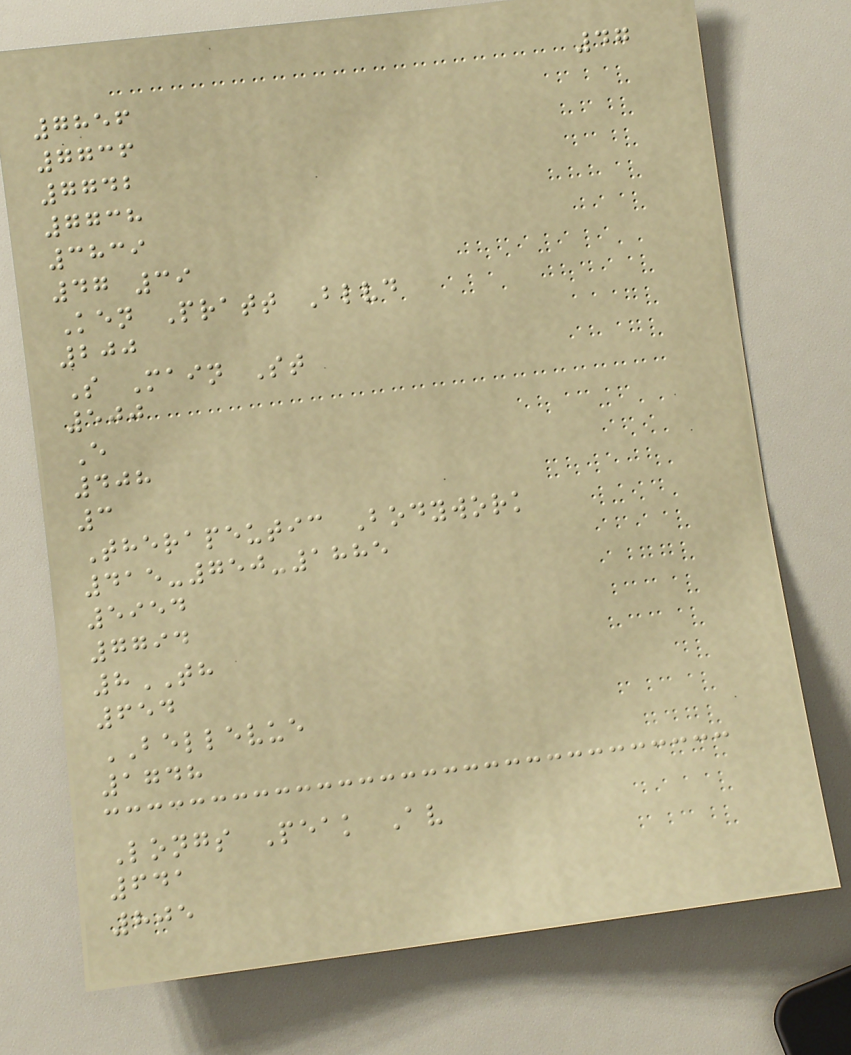47
7856
7736
7742
7738
3839
47 39
Ken Pratt Blvd
200
S Main St
500
E
408
3
Therapeutic Bodywork
415-750-1885
5954
7794
8TH
654
BELLEVUE
1748
Longs Peak Av
641
805
